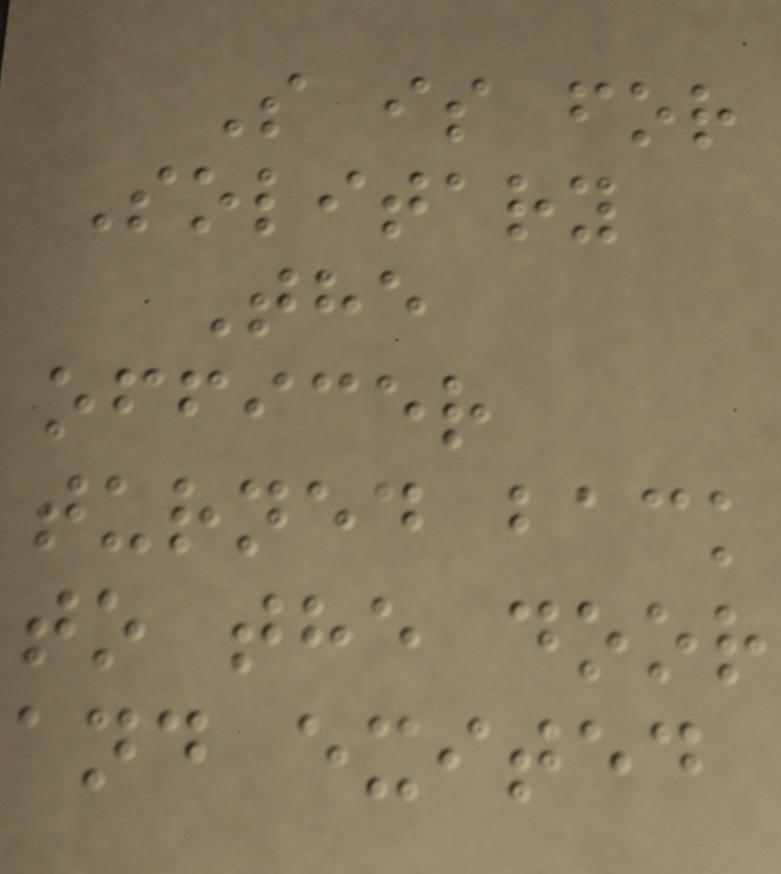S is for
Solitary
The
officer
turned back
to the door
and exited
